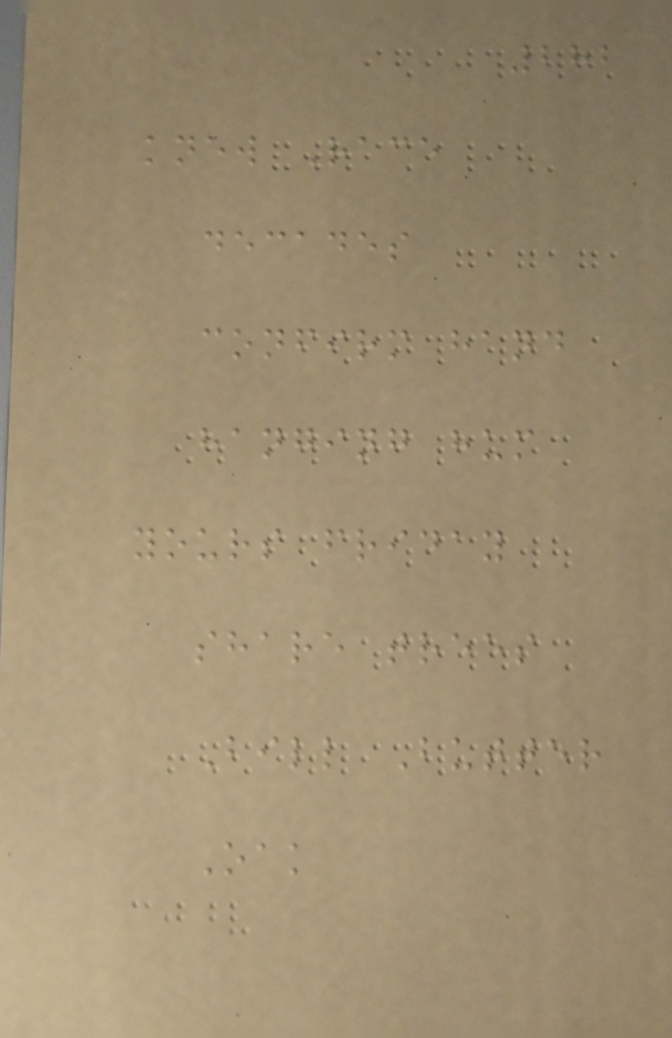282
knew Race
decades
confirm hand
hanging hum
yours friday
share trees
Bill Butter
Oak
